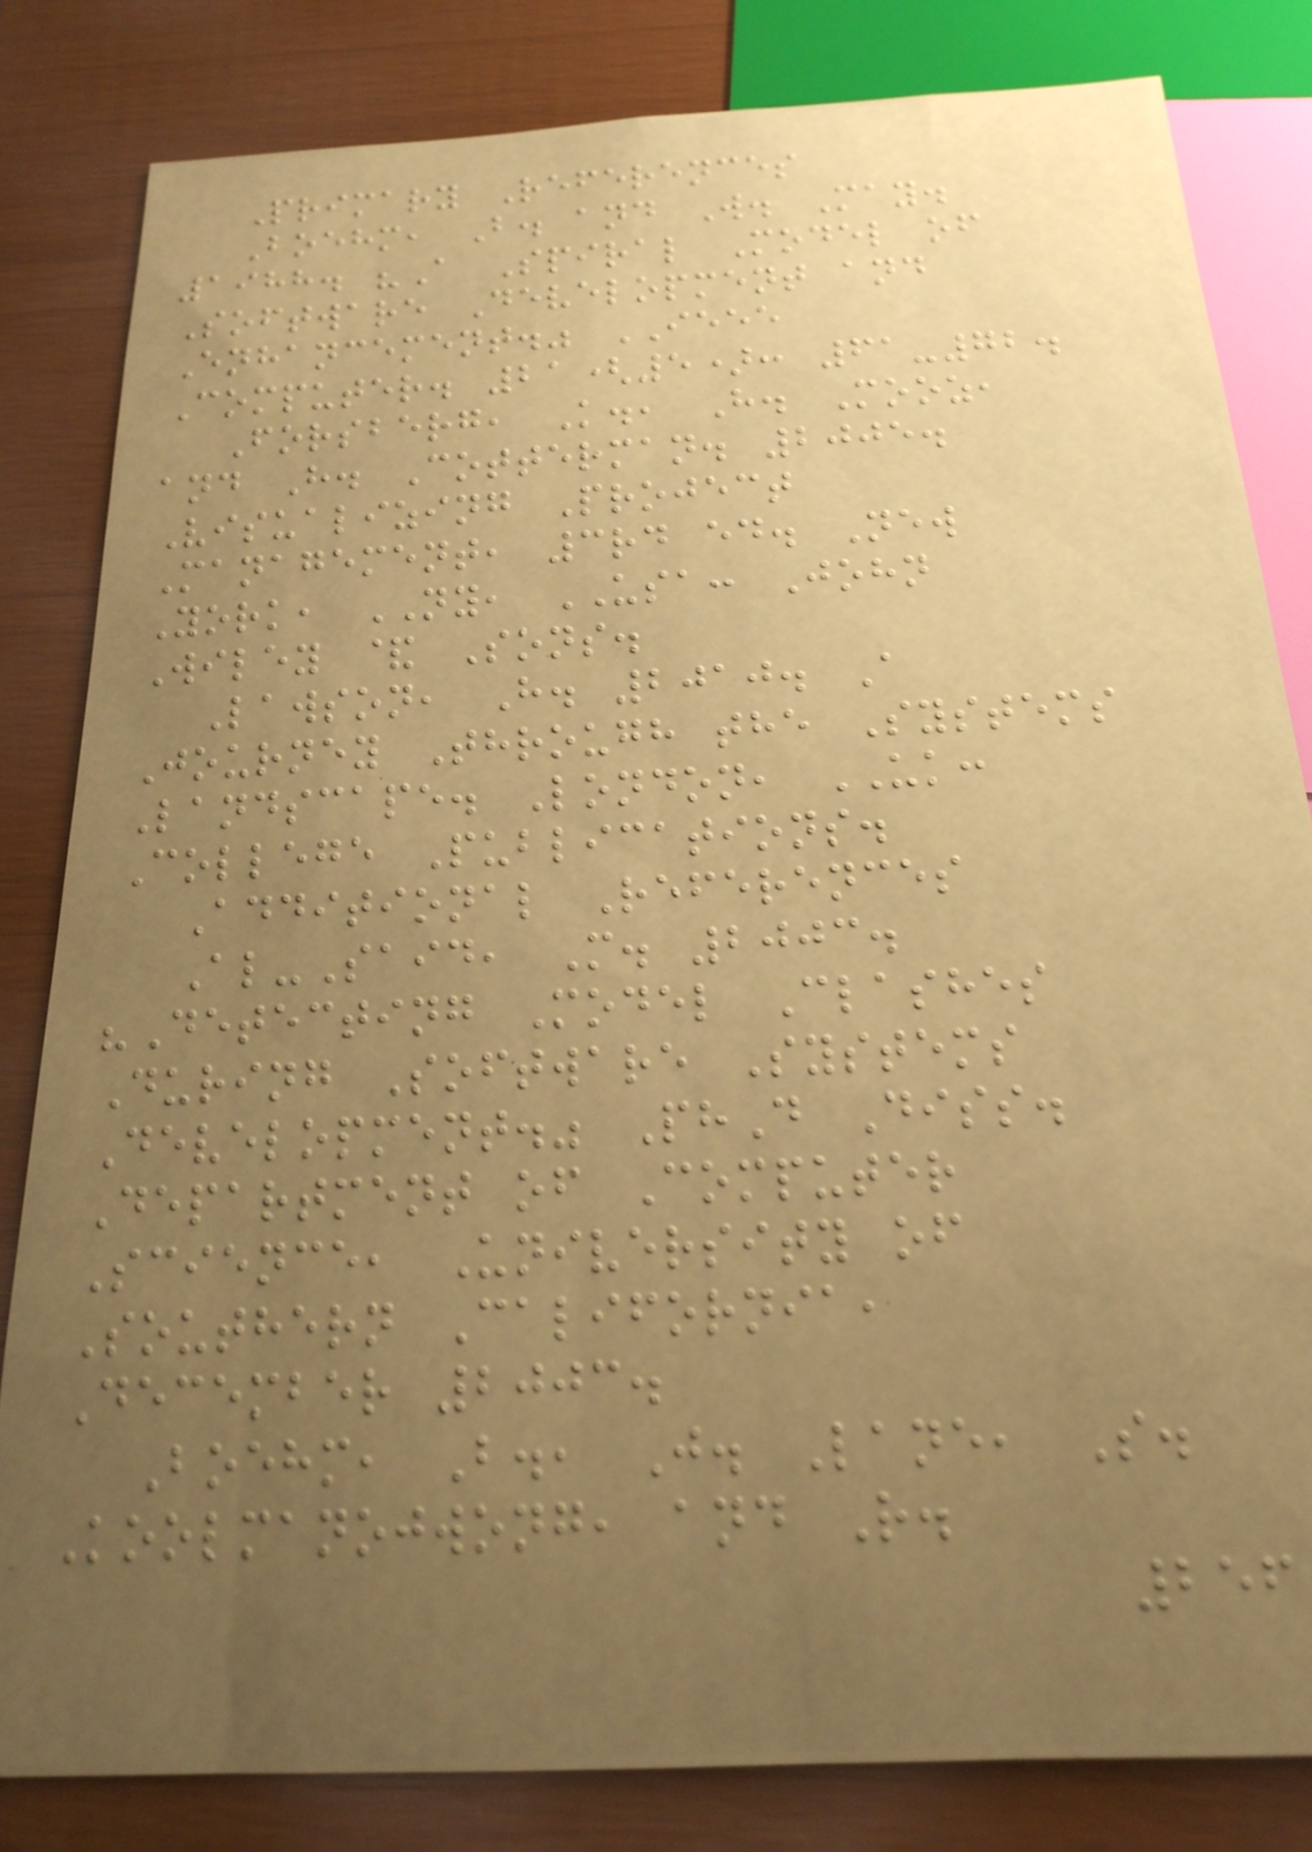Primary References
Boehm, B. and W. May.
1988. "A Spiral Model of
Software Development and
Enhancement." IEEE
Computer. 21(5): 61-72.
Forsberg, K., H. Mooz,
and H. Cotterman. 2005.
Visualizing Project
Management, 3rd ed. New
York, NY, USA: John
Wiley & Sons.
Lawson, H. 2010. A
Journey Through the Systems
Landscape. London, UK:
College Publications.
Additional References
Al-Said, M. 2003.
"Detecting Model Clashes
During Software Systems
Development." PhD Diss.
Department of Computer
Science, University of
Southern California,
December 2003.
Boehm, B., J. Lane, S.
Koolmanojwong, and R.
256
